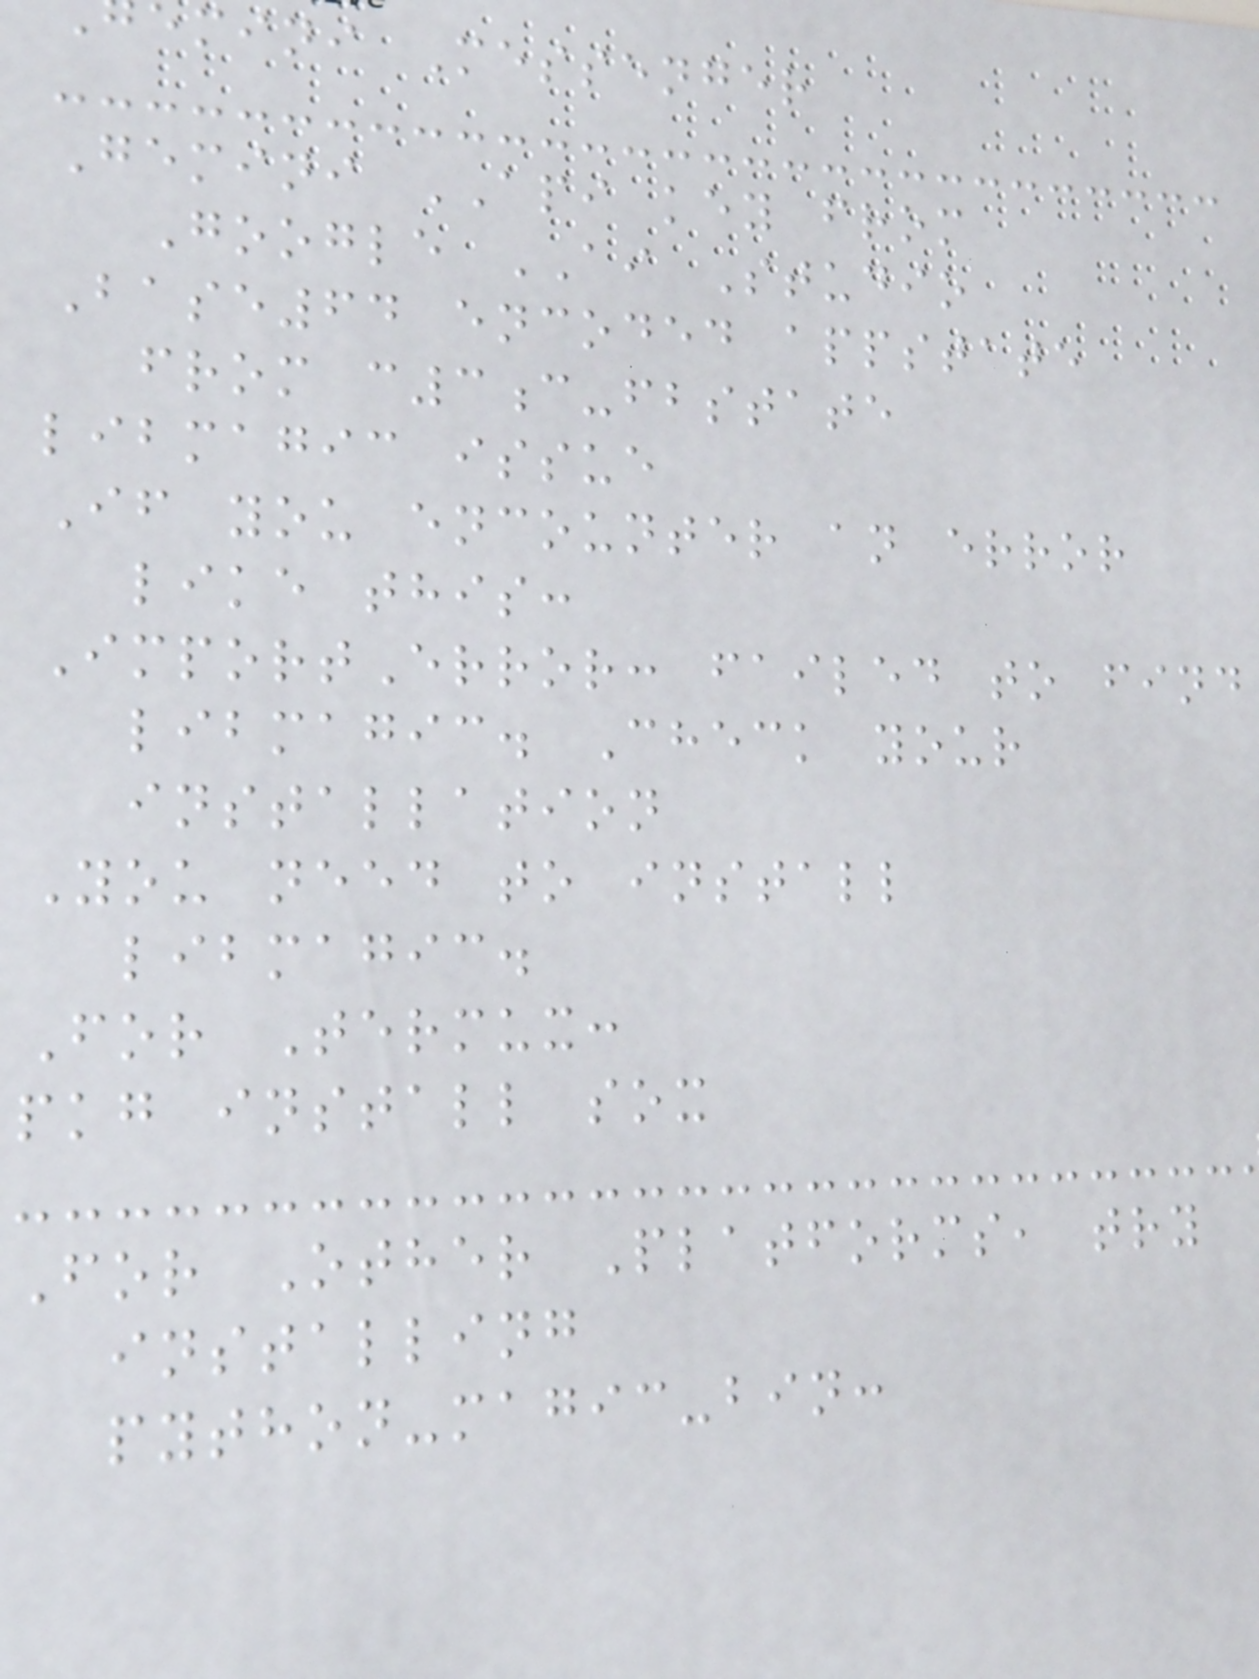mini Messenger
Gemini API key from
Google AI Studio
Base64 encoded appstate
from c3c-fbstate
libmagic issue
If you encounter an error
like this:
ImportError: failed to find
libmagic. Check your
installation
You need to install
libmagic.
For Termux:
pkg install sox
For Other Platforms, try
installing
python-magic-bin:
